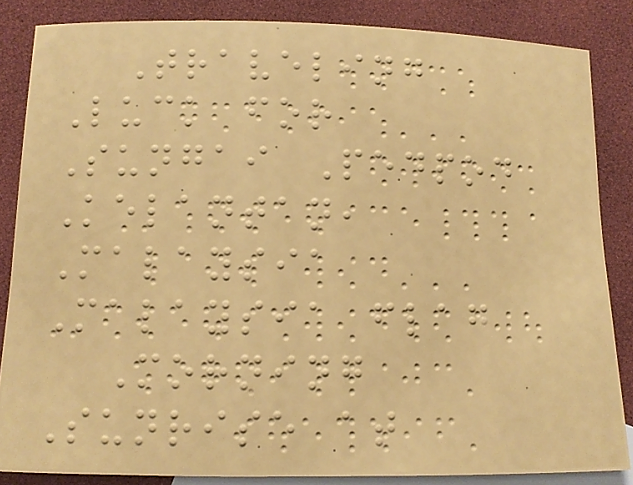Traveling
Luck for
Sungai Pedpod
Kelantan,
Malaysia
Malaysia flag
Morning
Sunrise at
